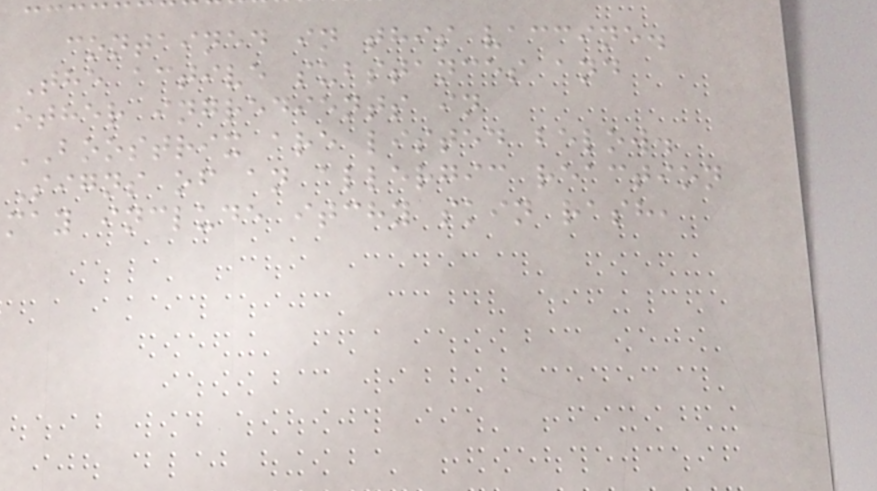contained in this vaccine.
The active substances and
other ingredients in
BOOSTRIX are listed below.
Signs of an allergic reaction
may include itchy skin rash,
